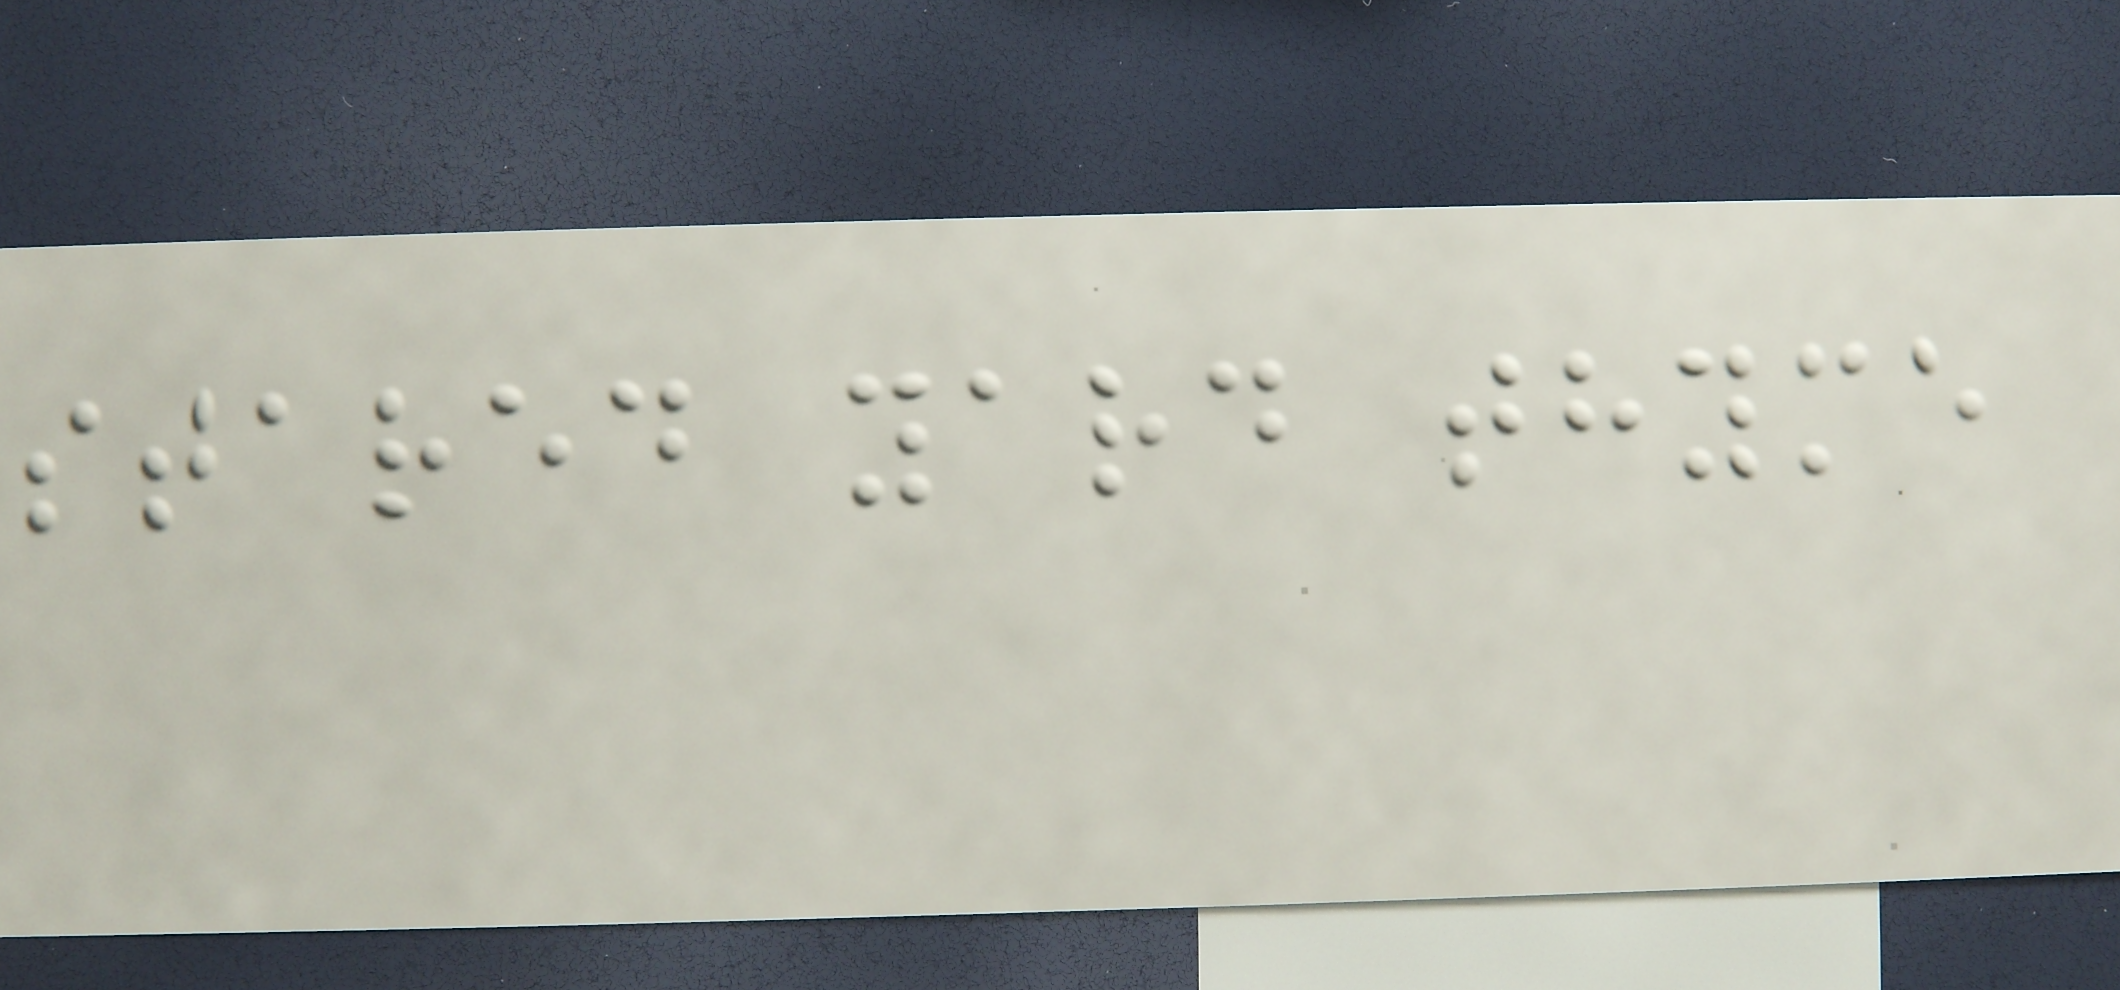stared yard thyme
